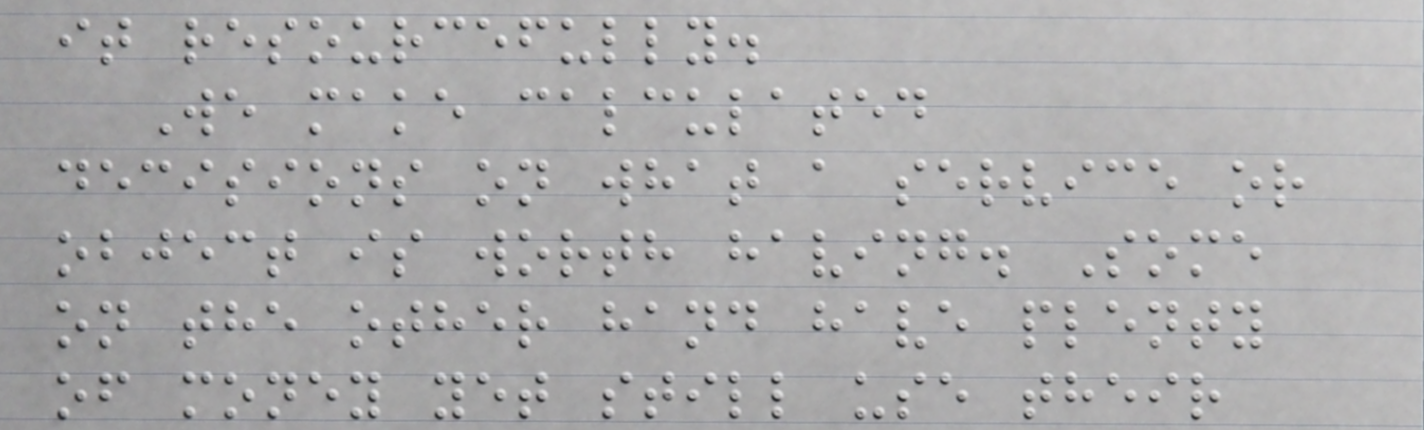it resourcefully.
We make calculated
decisions on what a service or
object is worth having. Some
on the other hand have plenty
of money yet still use their
